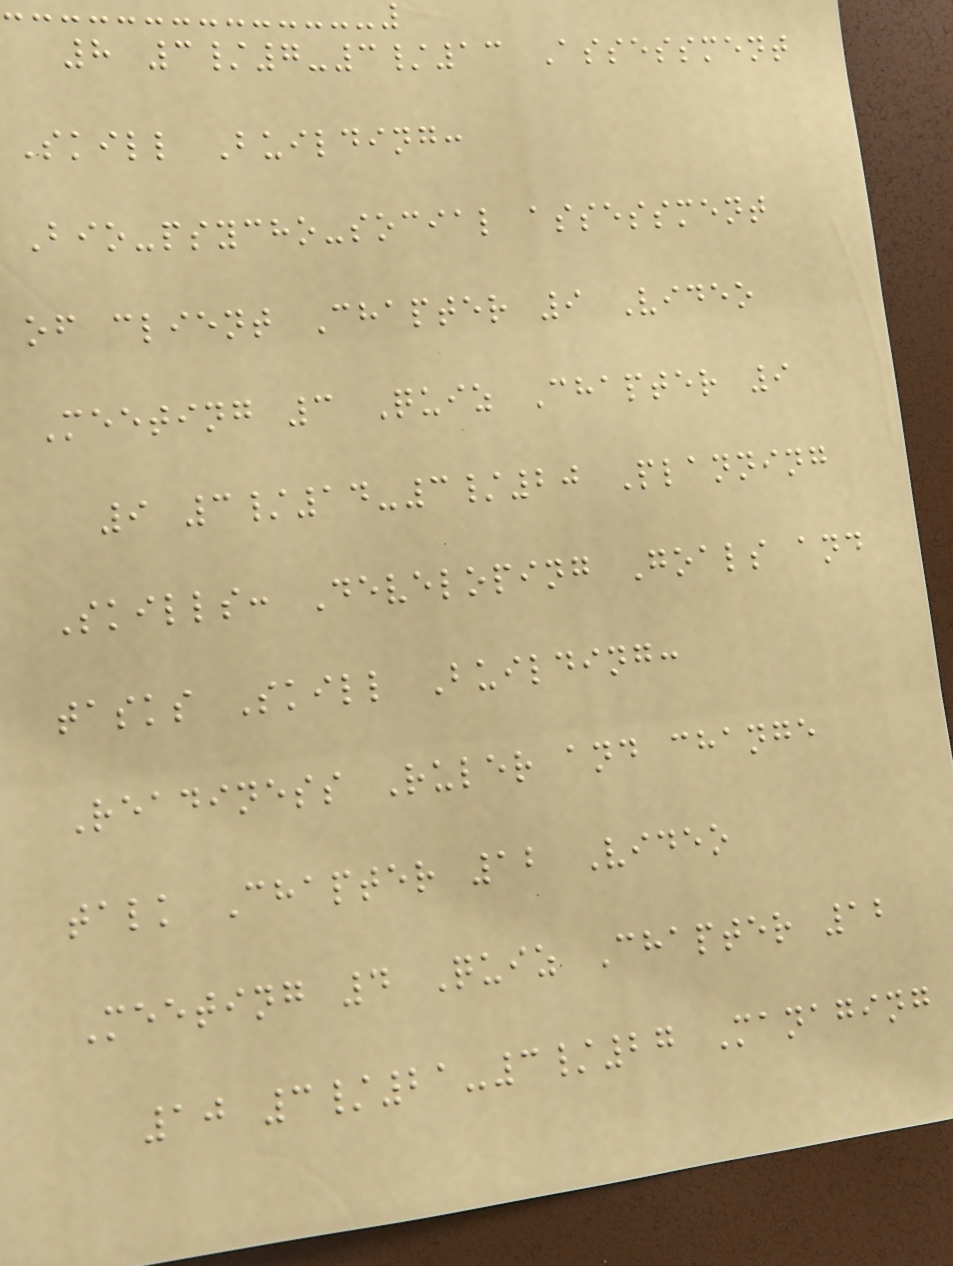8 3/7-3/13 Assessment
Skill Building:
Bio-psycho-social assessment
of client Chapter 9 Video
Meeting 3 Quiz Chapter 9
9 3/14-3/20 Planning
Skills: Developing Goals and
tasks Skill Building:
Readiness Ruler and change
talk Chapter 12 Video
Meeting 4 Quiz Chapter 12
10 3/21-3/27 Managing
